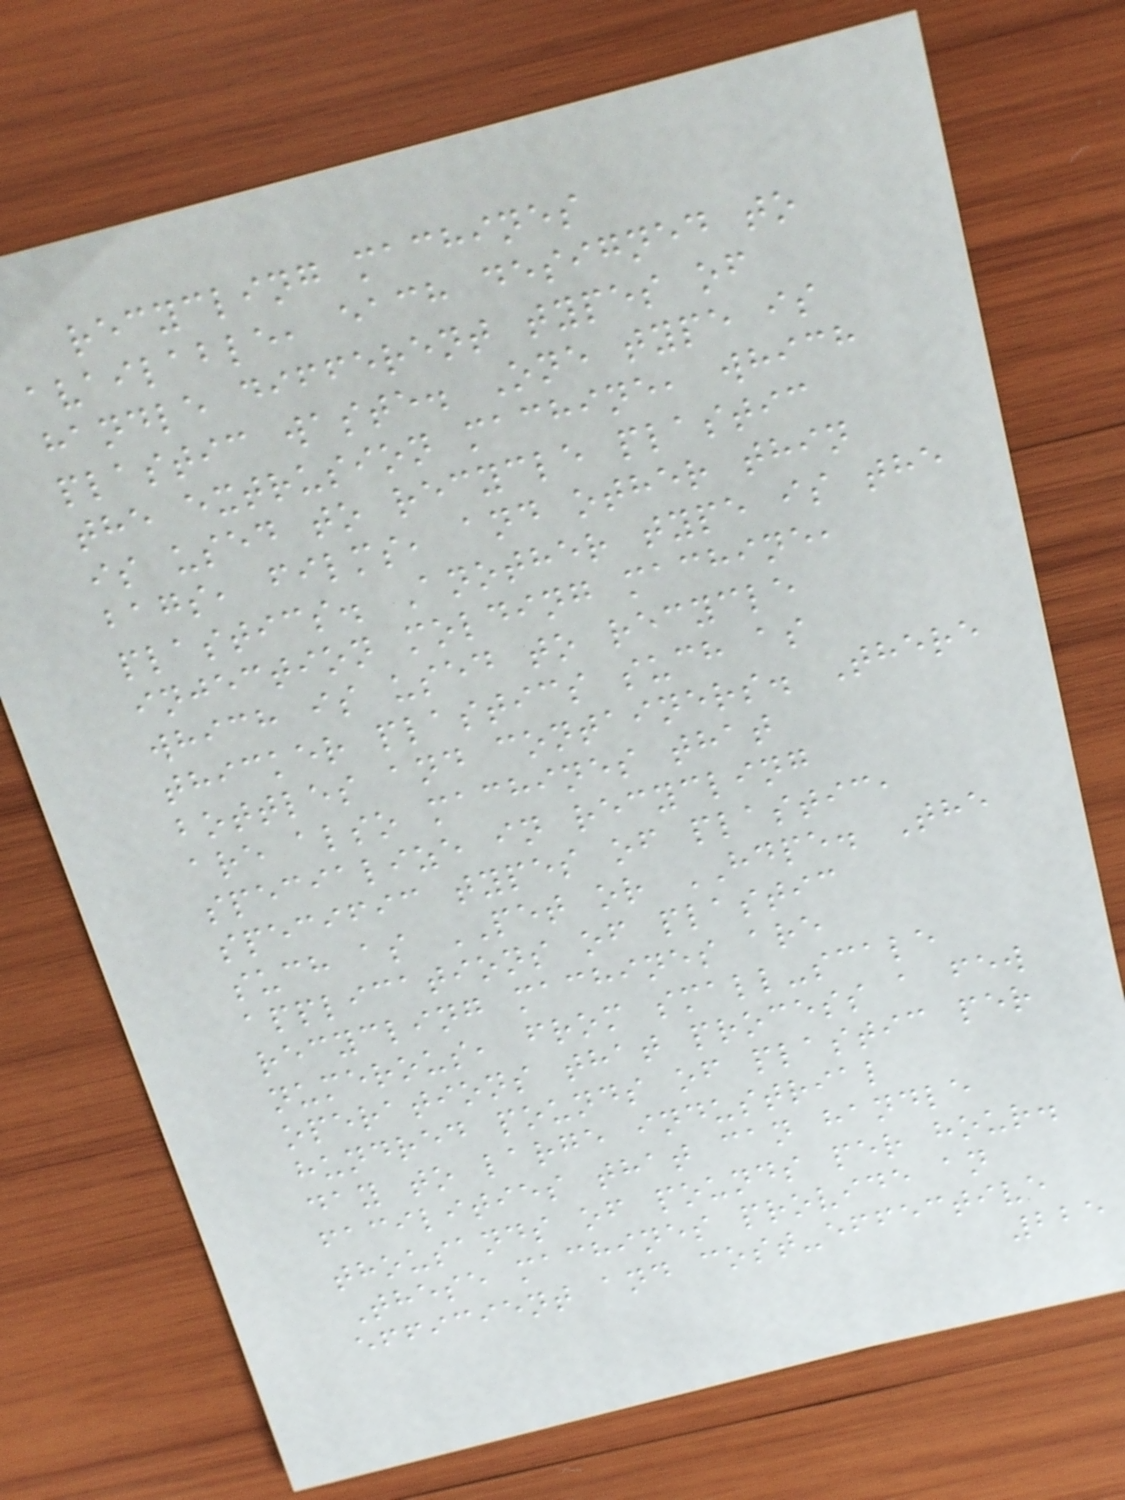recycling machines
available, each designed to
handle different types of
plastic waste. One type is
the extrusion machine, which
is used to recycle plastic
bags, films, and other thin
plastics. Another type is the
injection molding machine,
which is used to recycle
thicker plastics such as
bottles and containers. There
are also machines that
specialize in recycling
specific types of plastic,
such as PET or HDPE. The
applications of plastic
recycling machines are
numerous, from small-scale
operations that process a few
hundred pounds of plastic per
day to large industrial
facilities that can handle
thousands of pounds per hour.
These machines provide an
efficient and cost-effective
225
